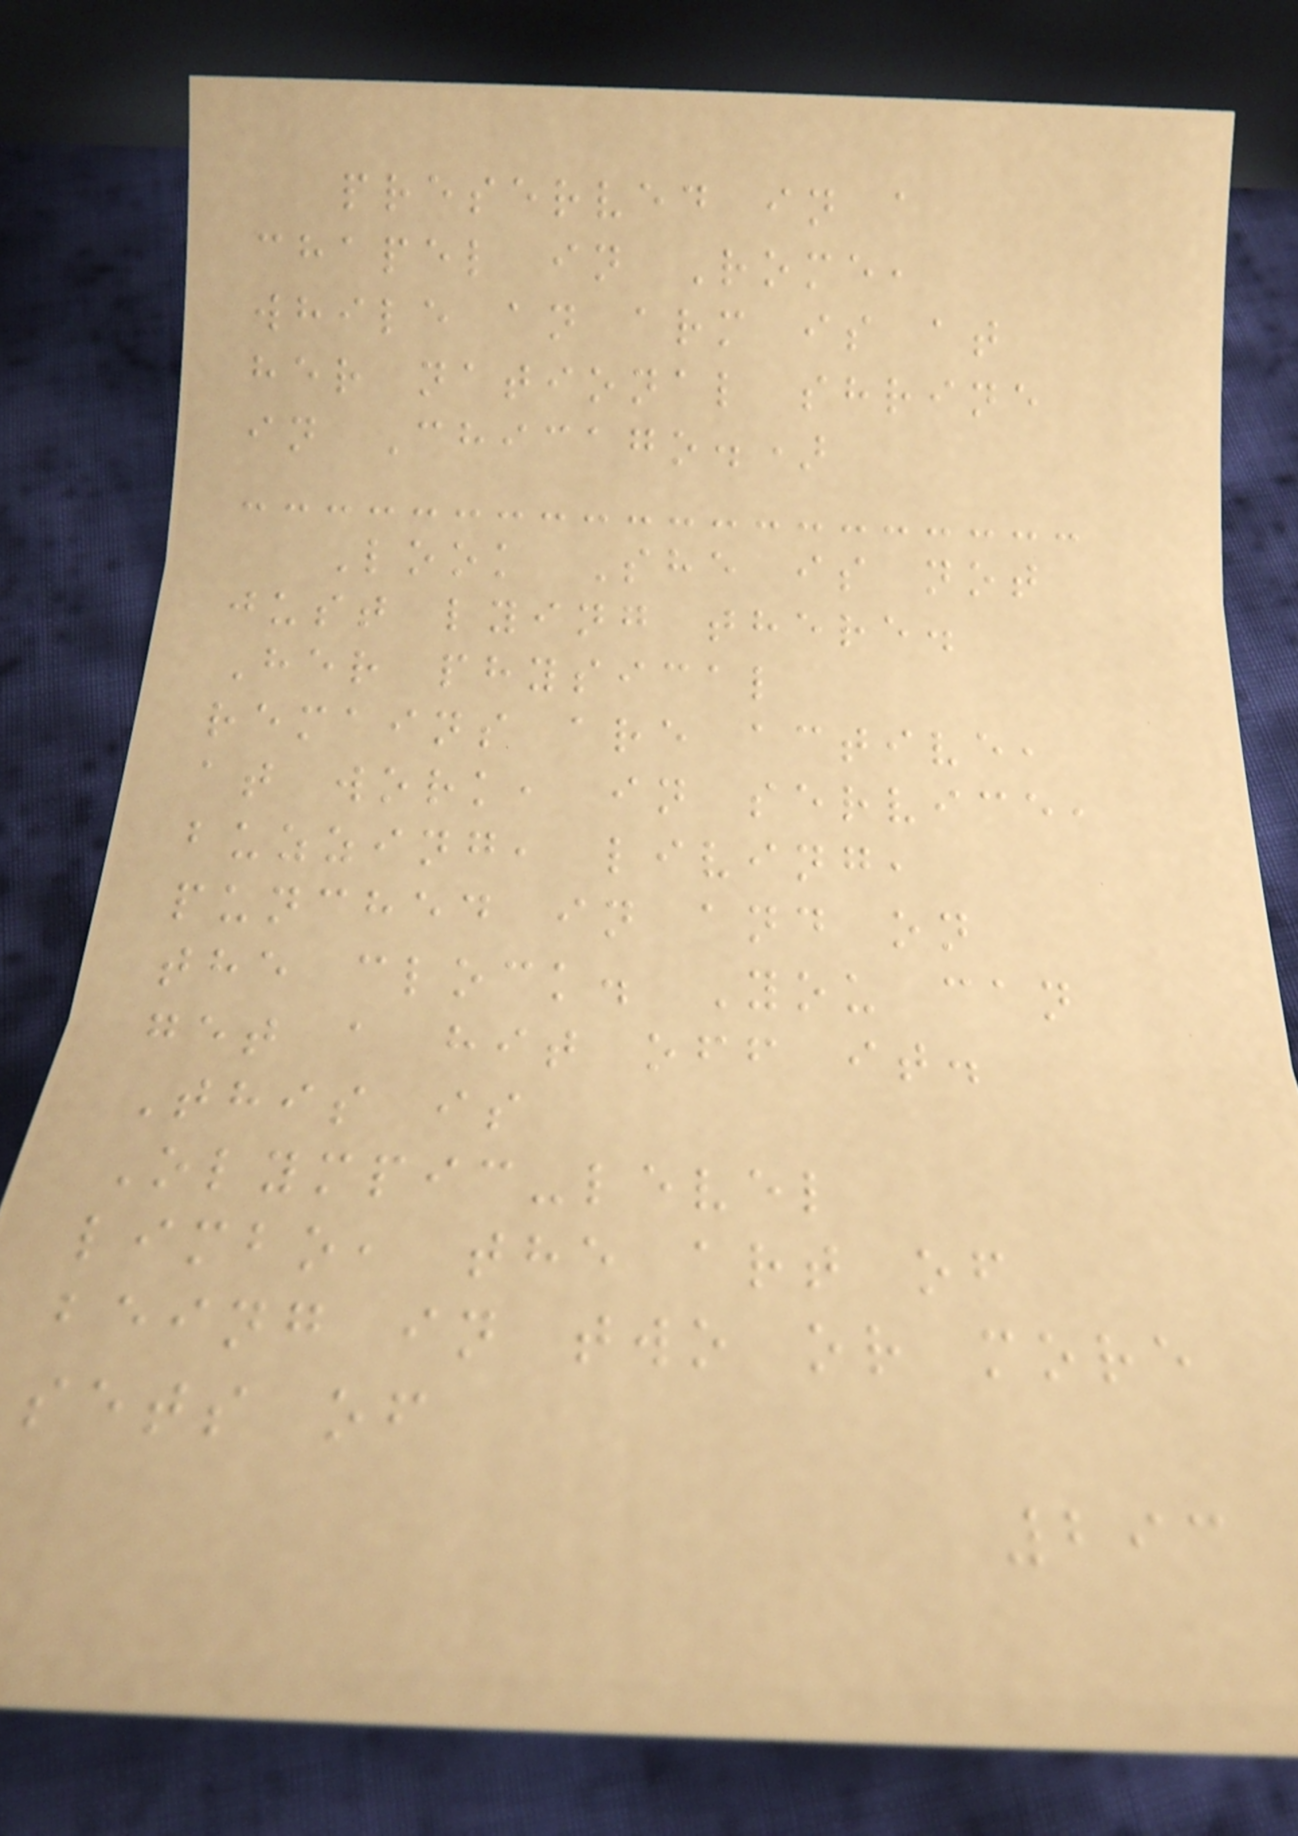preserved in a
chapel in Rome,
while an arm is at
her national shrine
in Chicago.)
Look She is not
just lying there.
Her physical
remains are active,
at work, in service,
buzzing, living,
punched in and on
the clock. You can
get a hit off it.
This is
Olympic-level
limbo, the art of
being in two or more
sets of
293
